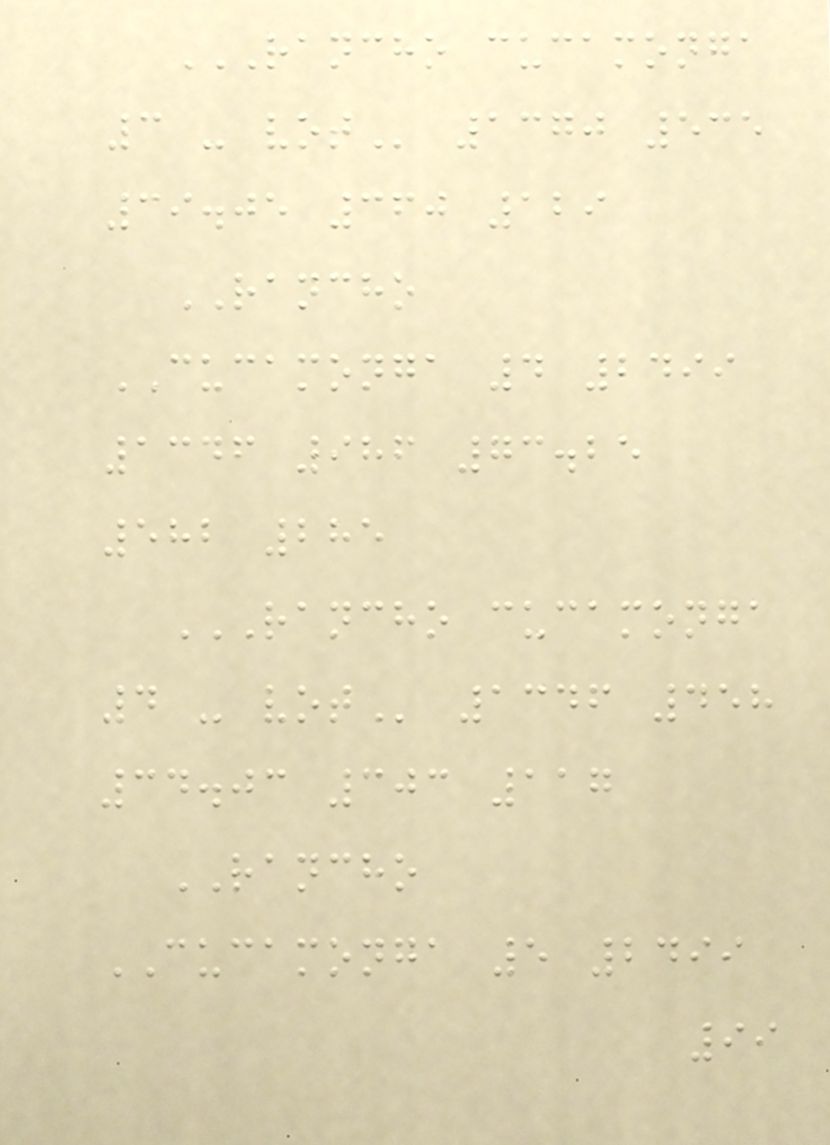RANCHO CUCAMONGA
3 - VOT 1370 535
39.05 360 129
RANCHO
CUCAMONGA 4 2499
1346 986 73.25
582 285
RANCHO CUCAMONGA
4 - VOT 1346 458
34.03 303 117
RANCHO
CUCAMONGA 5 2499
99
